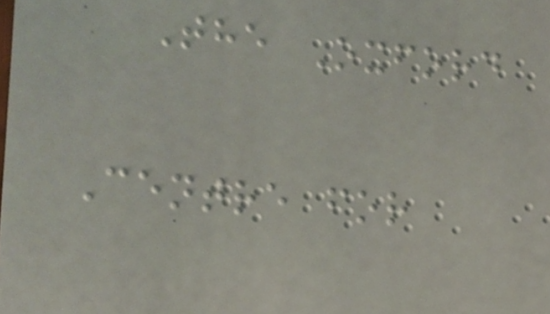The Oxford
Centre for
